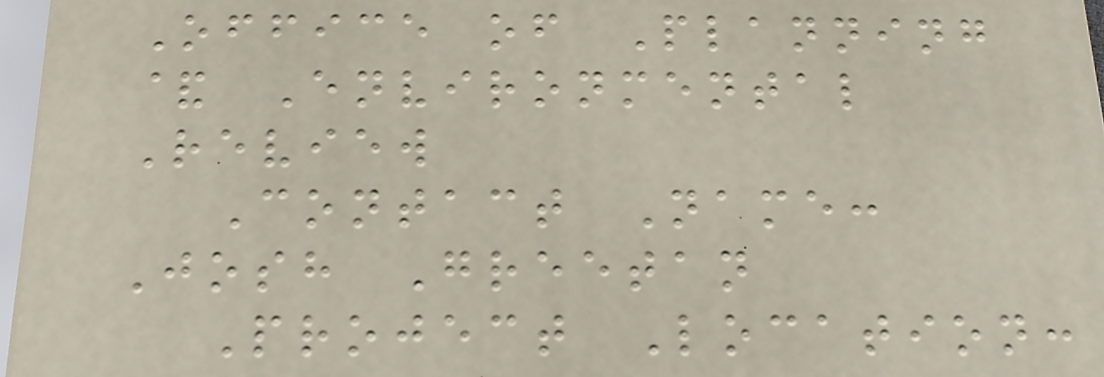Office of Planning
& Environmental
Review
Contact Name:
Josh Greetan
Project Location:
